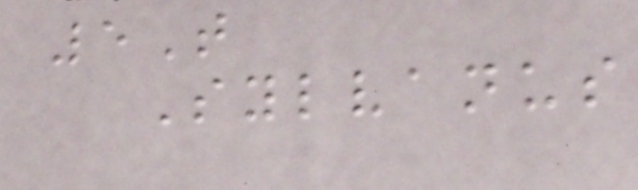5T
Sylvanus
